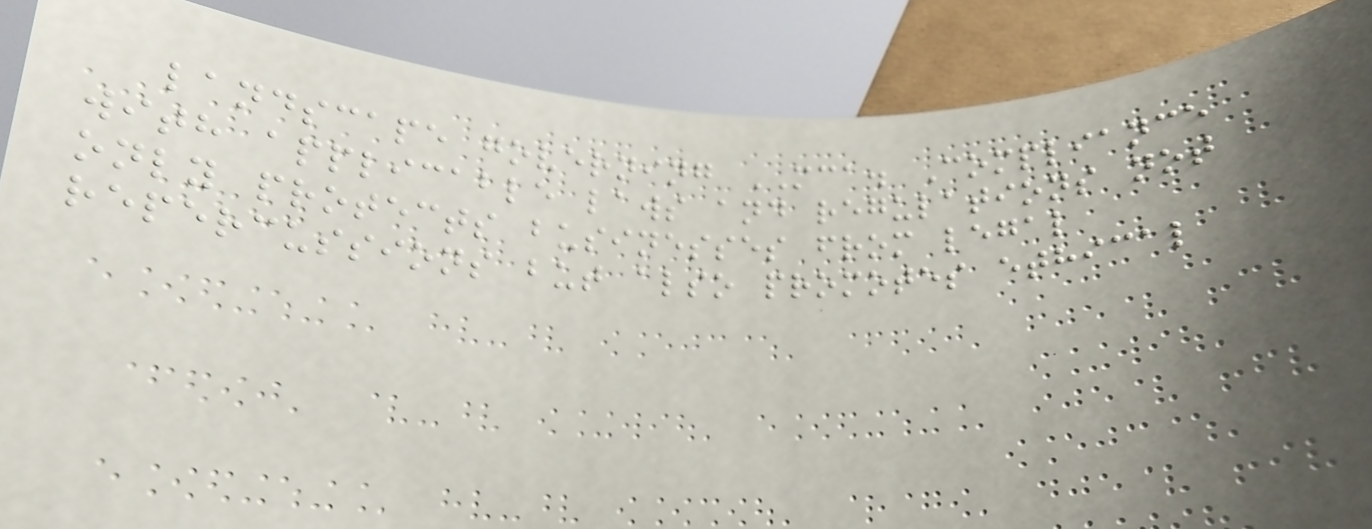landscape governing MCA. Compliance
with applicable laws and regulations not
only protects businesses from legal
repercussions but also promotes ethical
